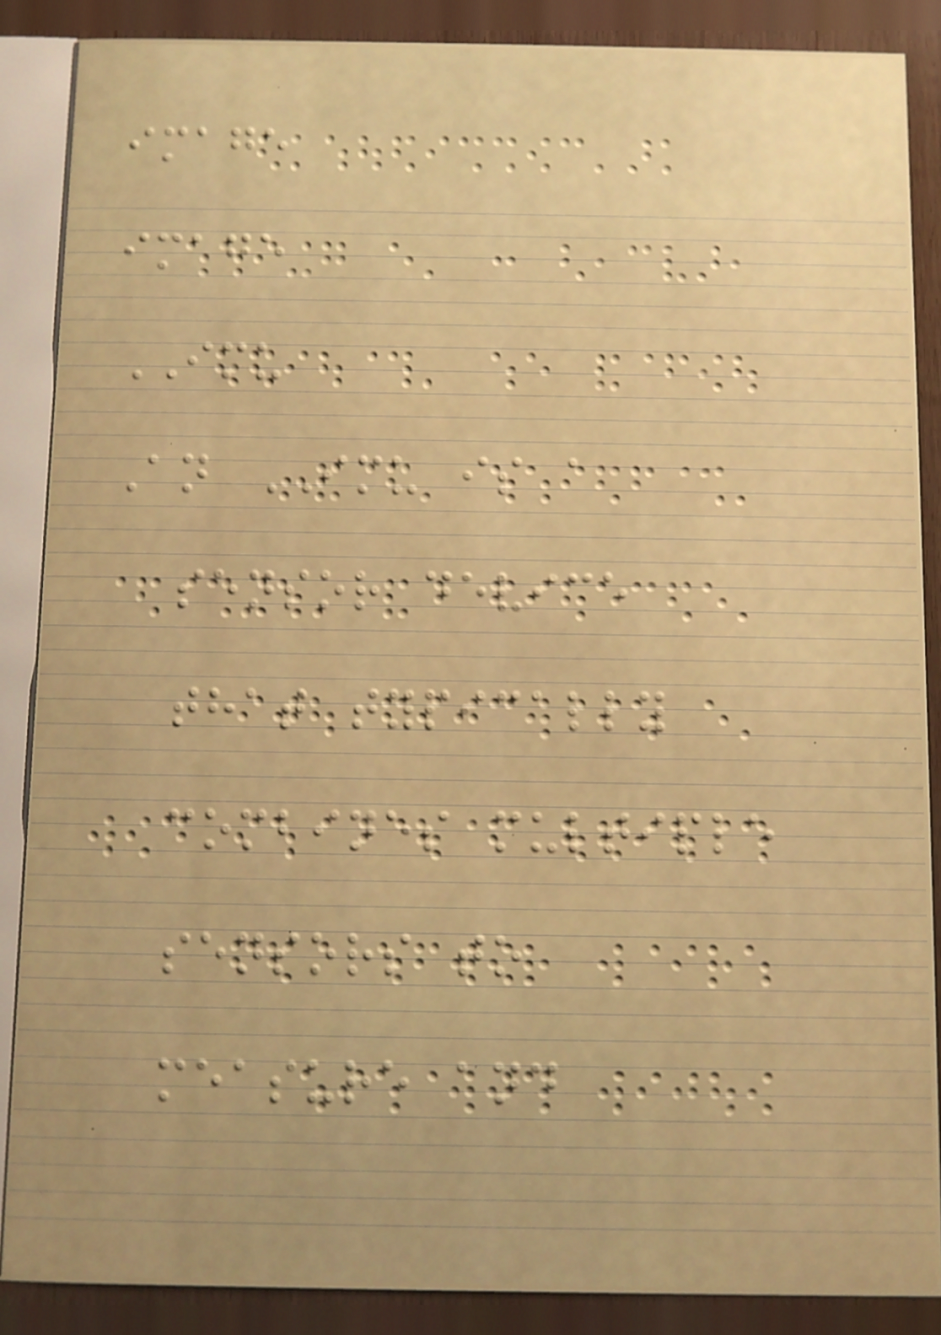image
image
IMU
An IMU is a
sensor device
that typically
combines multiple
sensors to
measure and
